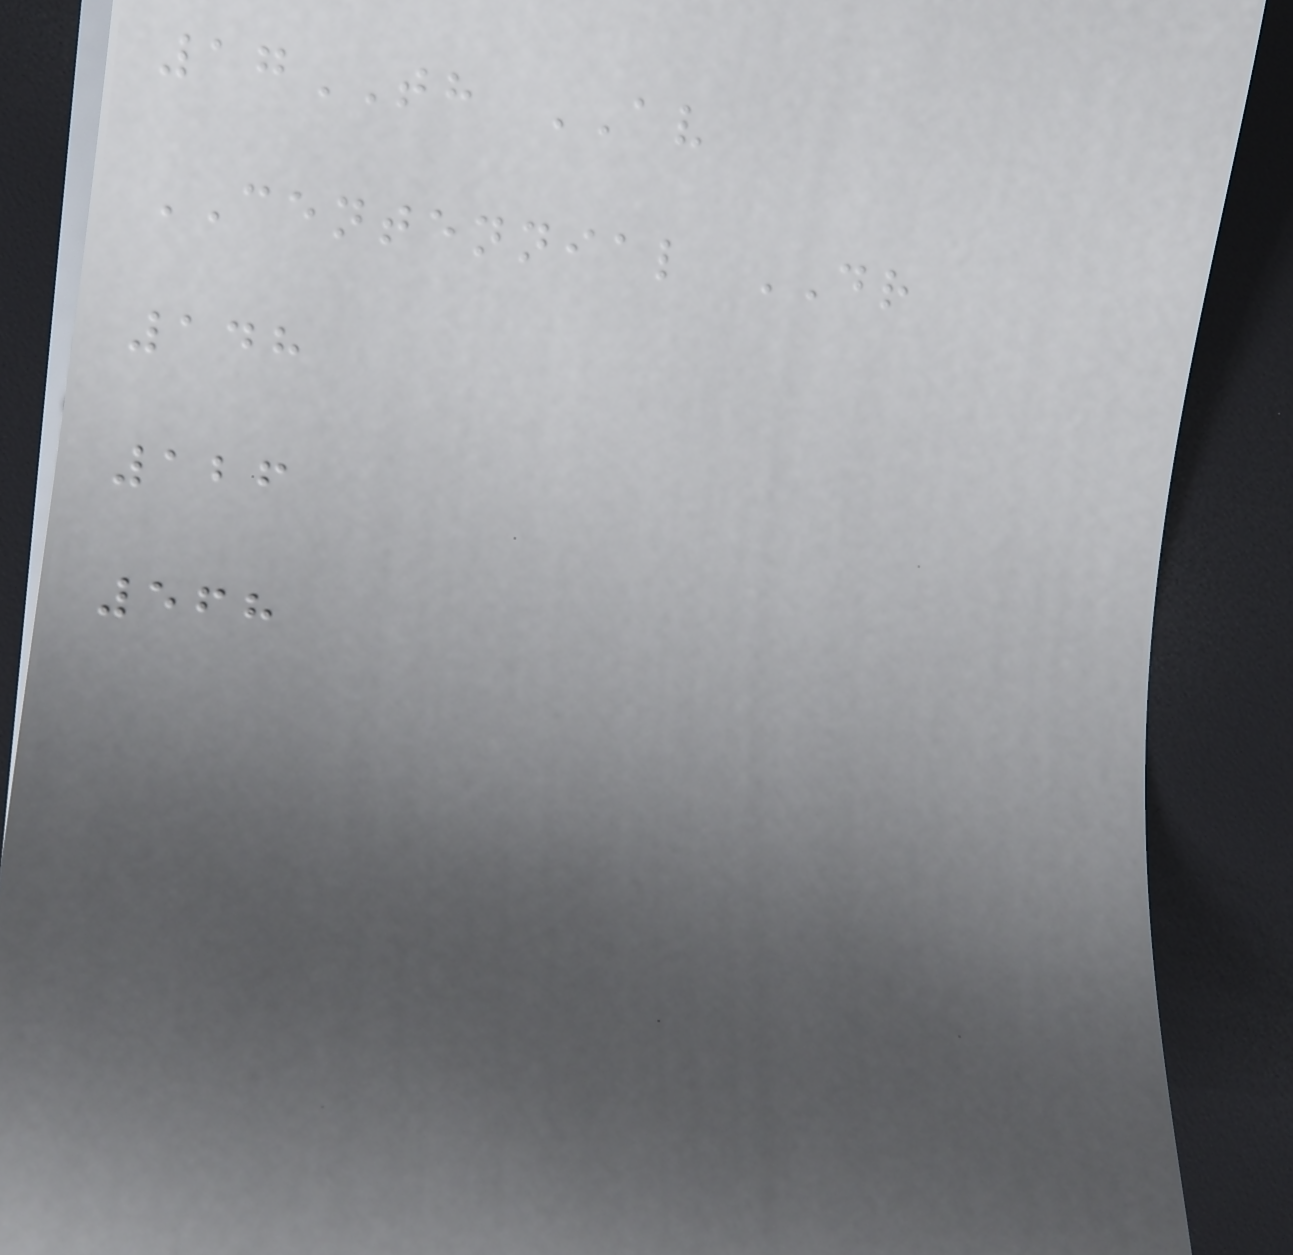17TH AV
CENTENNIAL DR
148
126
568
